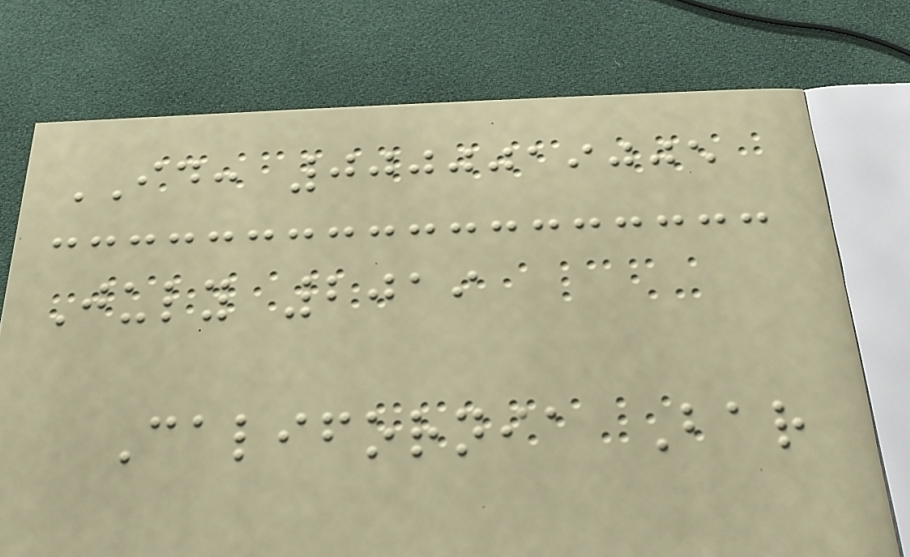ID: 0000019005
July 2019
California Bar
